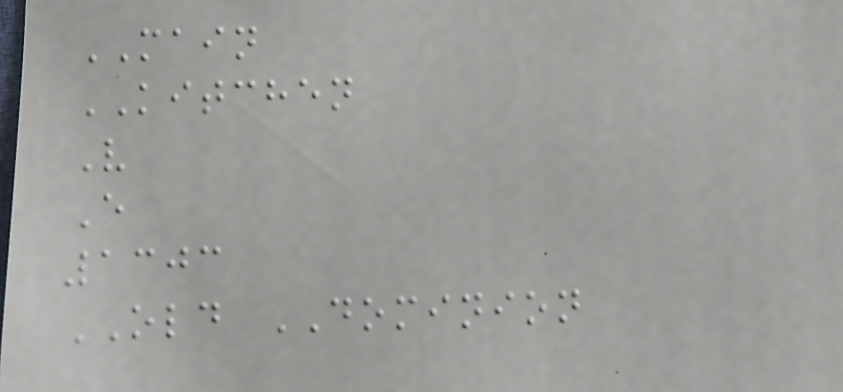MAIN
KITCHEN
V
E
1303
OLD DOMINION
